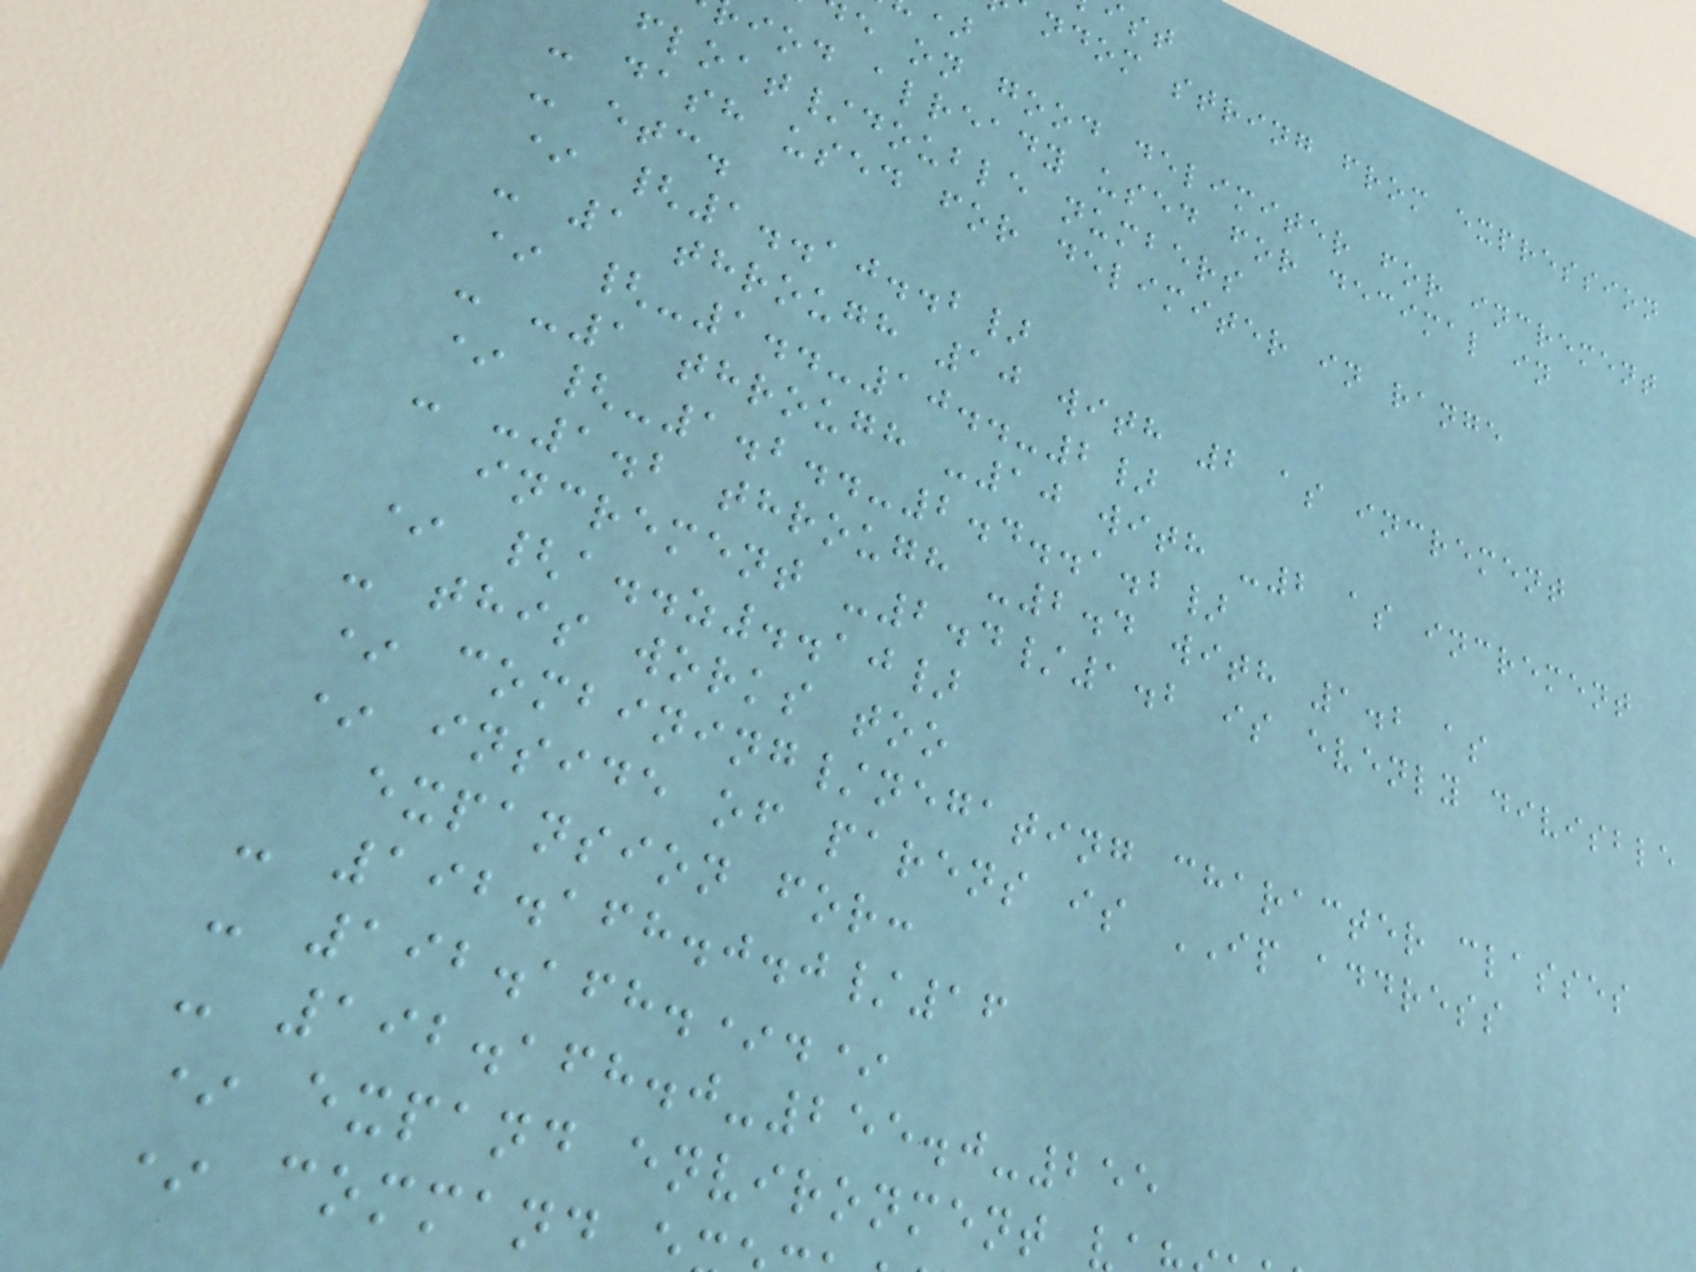ndom string from expression
e on good delimiter for increment
iod already used for decimal in
float/double numbers
- dash used for delimiter in range
- etc.
* {1..10..2}
- 1 through 10 with 2 as increment
* {-1..-10..-2}
- -1 through -10 with -2 as increment
* {-1.2..-2.4..1.2}
- -1.2 through -2.4 with 1.2 as
increment -2.4/1.2 is evenly divisble
* {a..z..10}
- this works too
* combining/negating character classes
* inside of parens is IP address
expansion for:
- 192.168.0.0/16
- 192.168.*.*
- 192.168.0-255.0-255
* expand environment
* command
